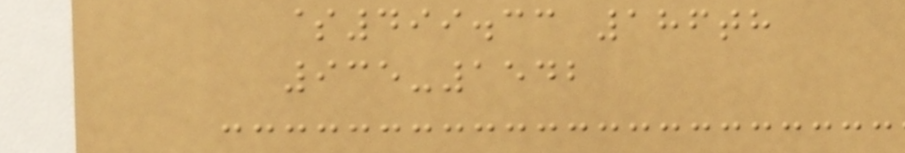$499.33 186th
935-1542
